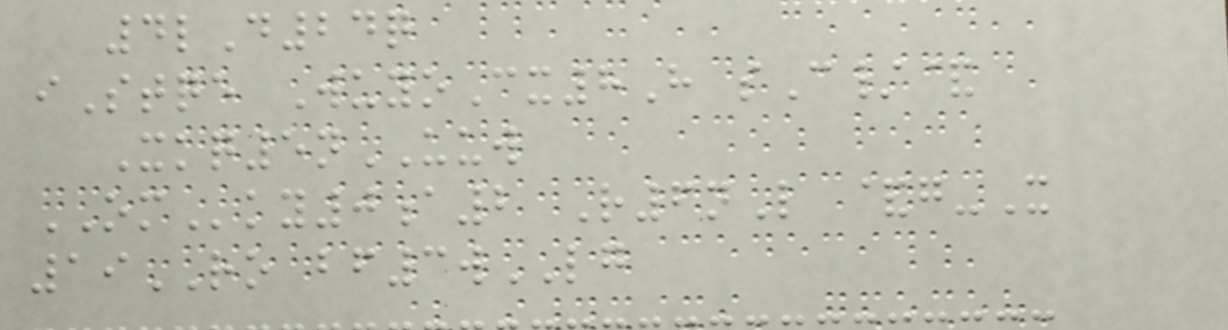4lD24q
iStqe WuyoCx8H sC/&
Xkq5nUUW
OMky0a2 R6nL &g-X
19RO bf3wLG
